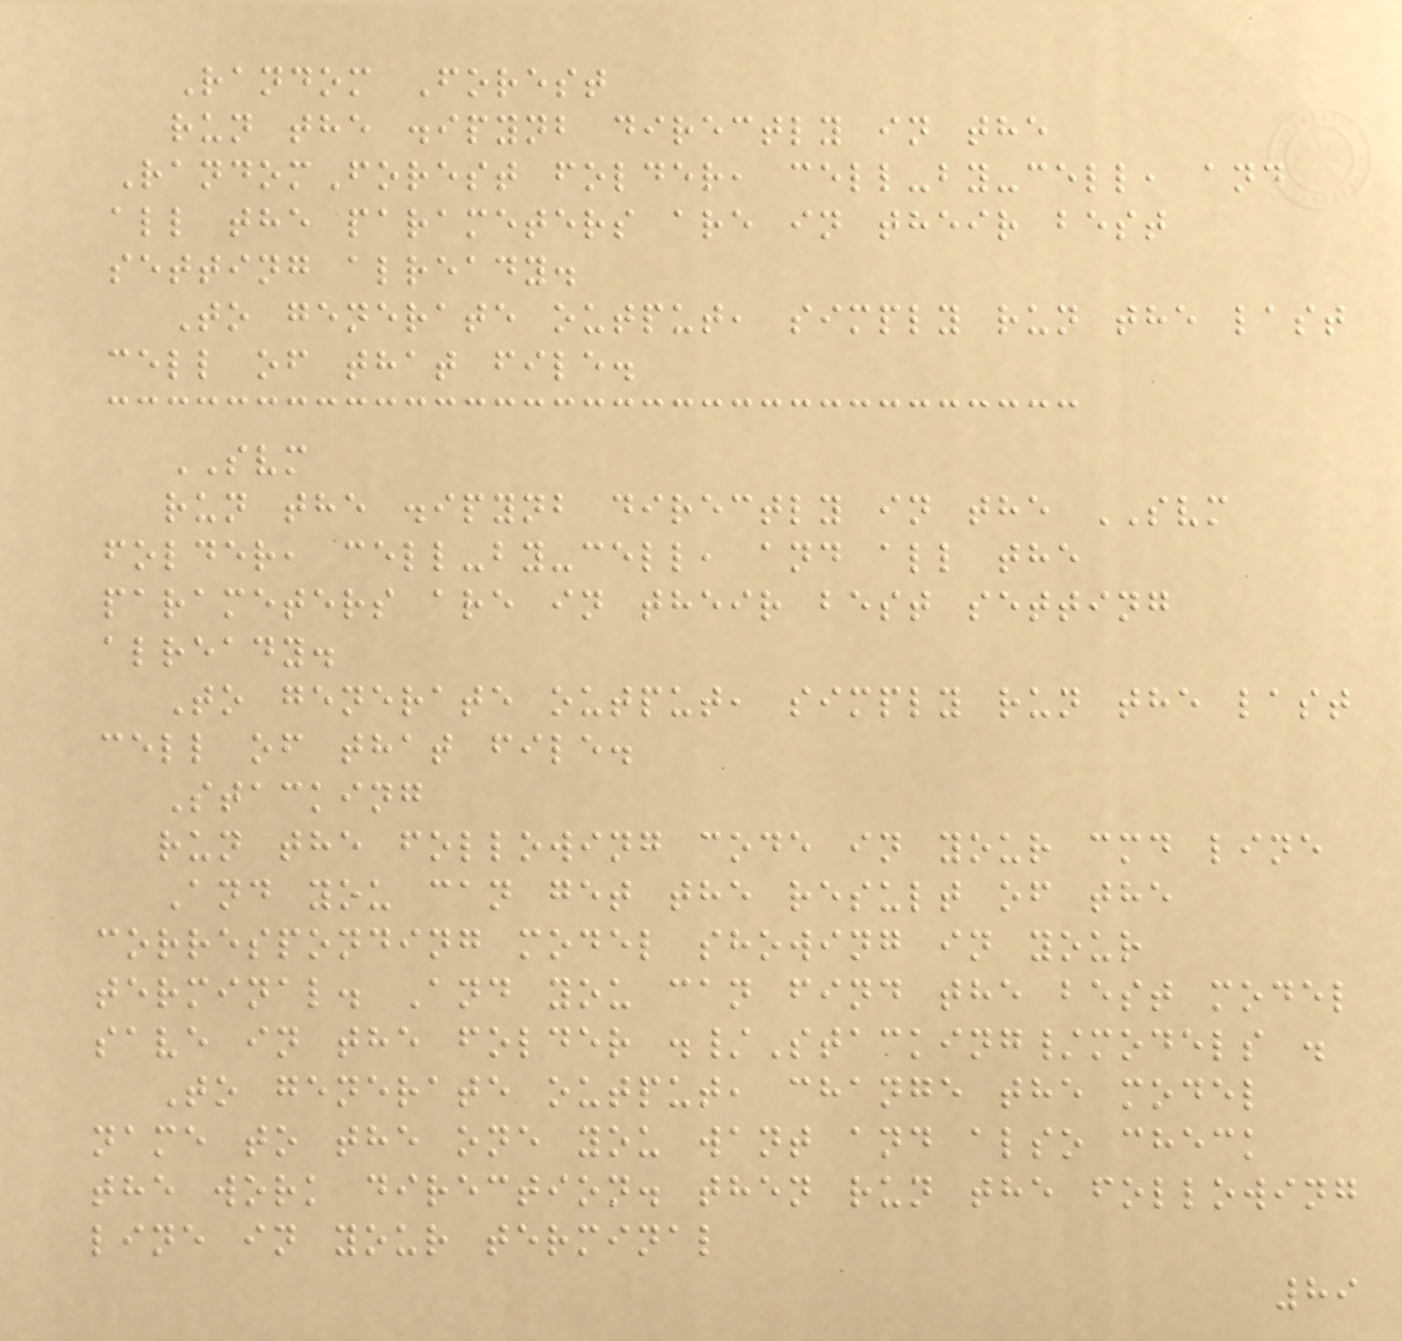Random Forest
run the .ipynb directly in the
RandomForest folder, cell-by-cell, and
all the parameters are in their best
setting already.
To generate output, simply run the last
cell of that file.
SVM
run the .ipynb directly in the SVM
folder, cell-by-cell, and all the
parameters are in their best setting
already.
To generate output, simply run the last
cell of that file.
Stacking
run the following code in your cmd line
And you can get the result of the
corresponding model showing in your
terminal. And you can find the best model
save in the folder ./Stacking/models .
To generate output, change the model
name to the one you want and also check
the work direction. then run the following
line in your terminal
89
